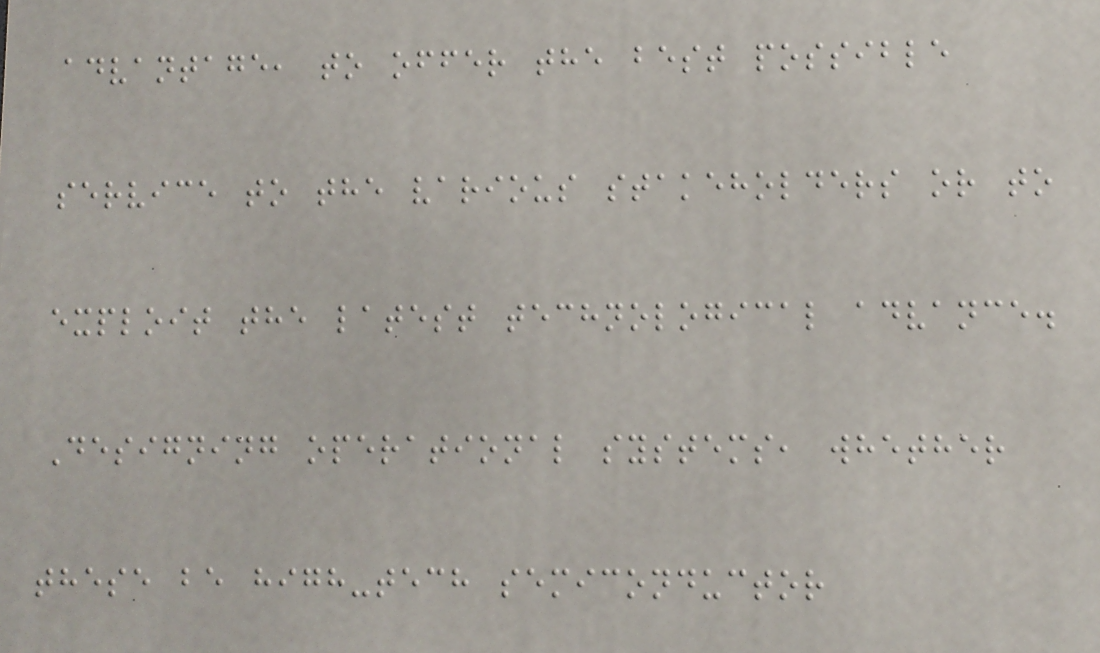advantage, to offer the best possible
service to the various stakeholders or to
exploit the latest technological advance.
Designing operational systems, whether
these be high-tech semiconductor
